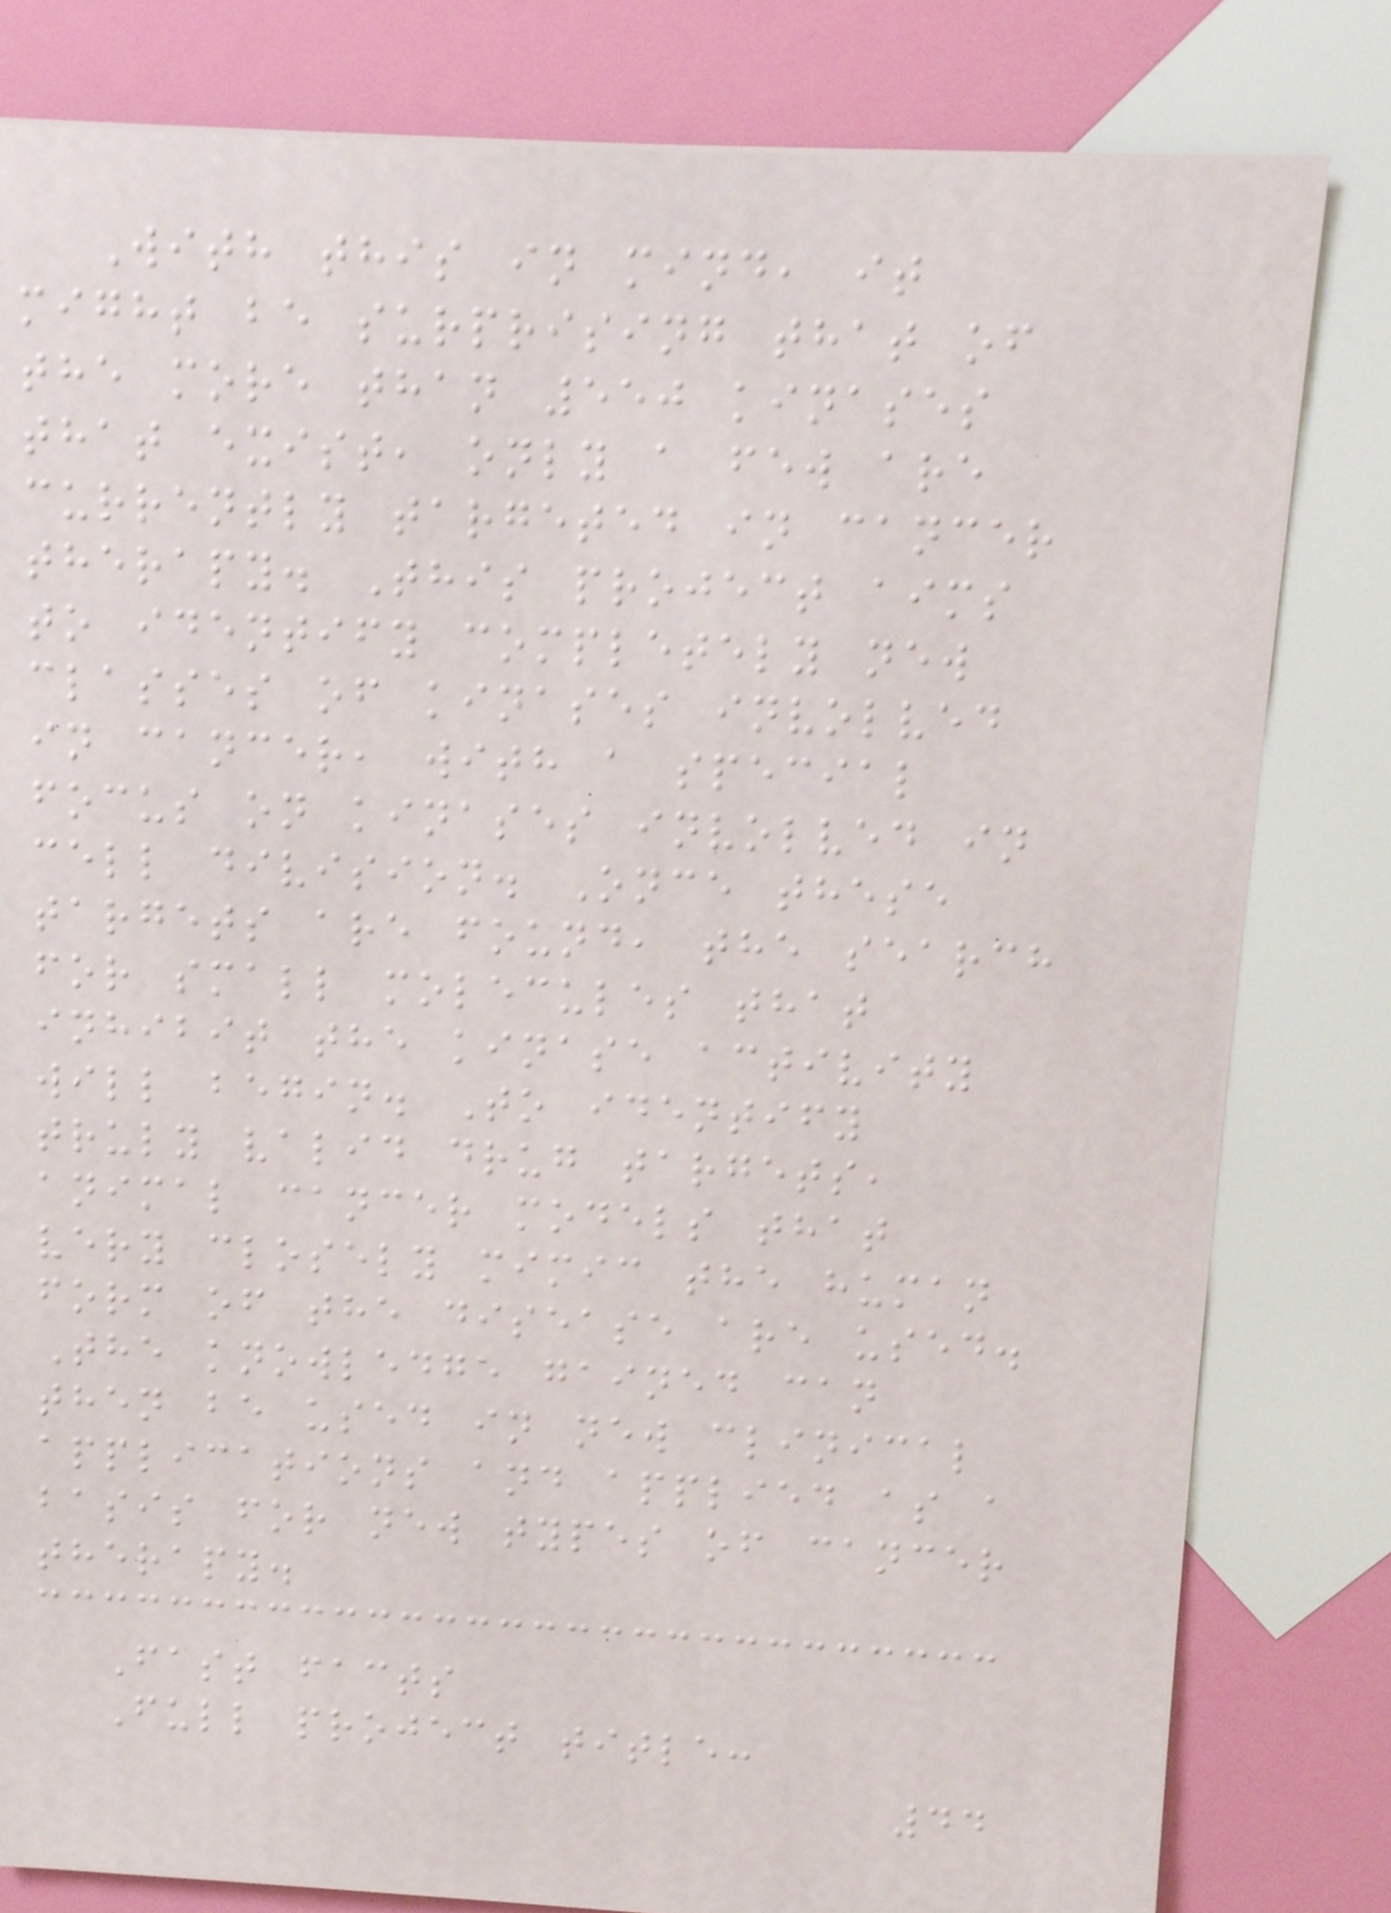With this in mind, it
might be surprising that of
the more than 550 kinases
that exist, only a few are
currently targeted in cancer
therapy. This project aims
to identify completely new
classes of kinases involved
in cancer, with a special
focus on kinases involved in
cell division. Once these
targets are found, the search
for small molecules that
inhibit the kinase activity
will begin. To identify
truly valid drug targets,
animal cancer models that
very closely mimic the human
form of the disease are used.
The knowledge gained can
then be used in new clinical
applications and applied as a
basis for new types of cancer
therapy.
Fast facts
Full project title:
44
